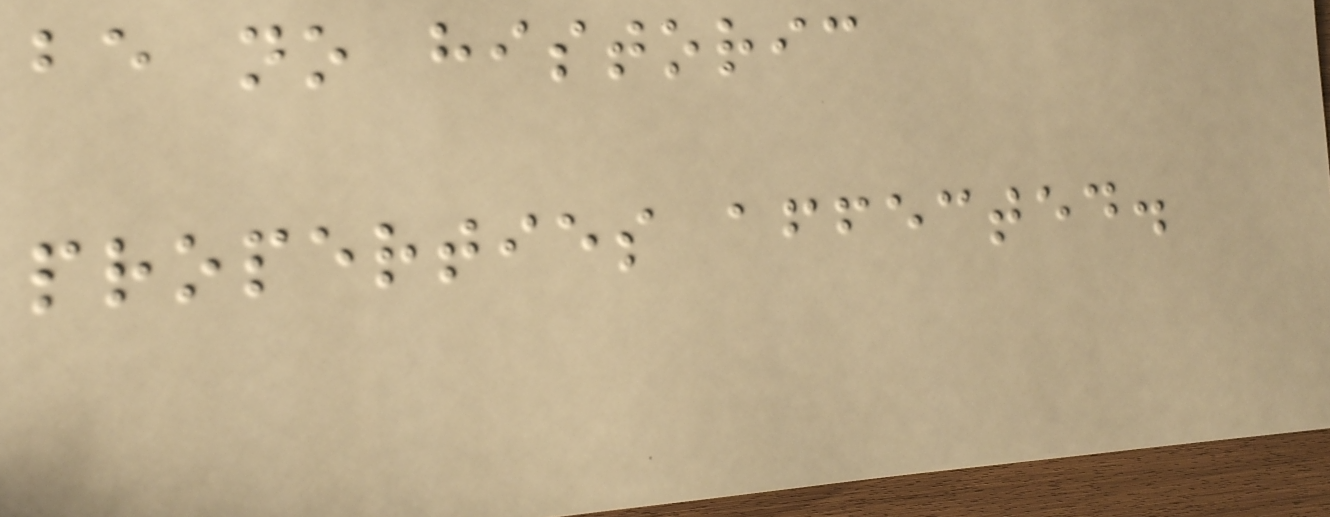be no historic
properties affected.
